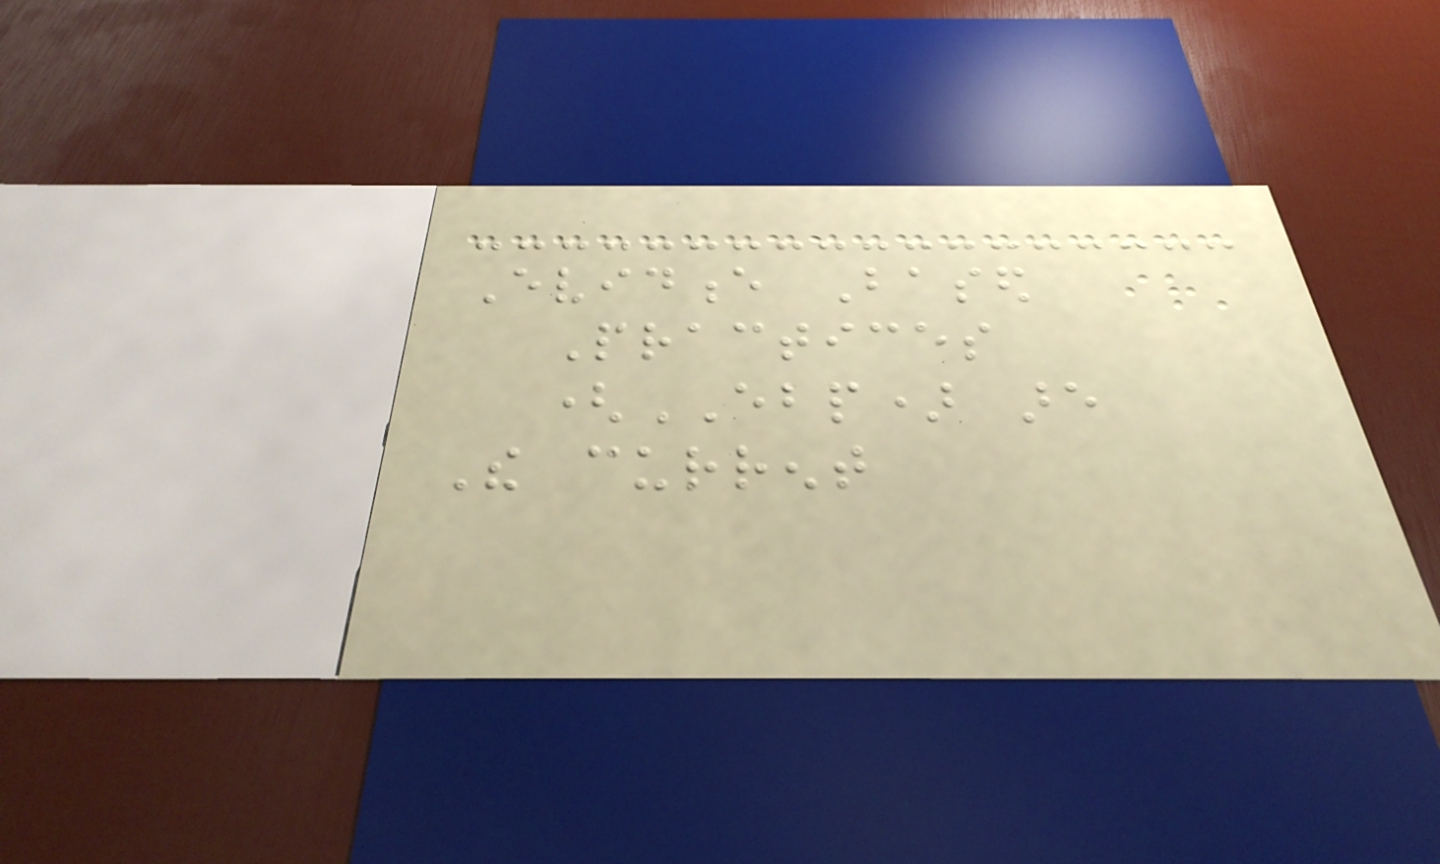Evidence Based
Practices
(EBP) are
The current
